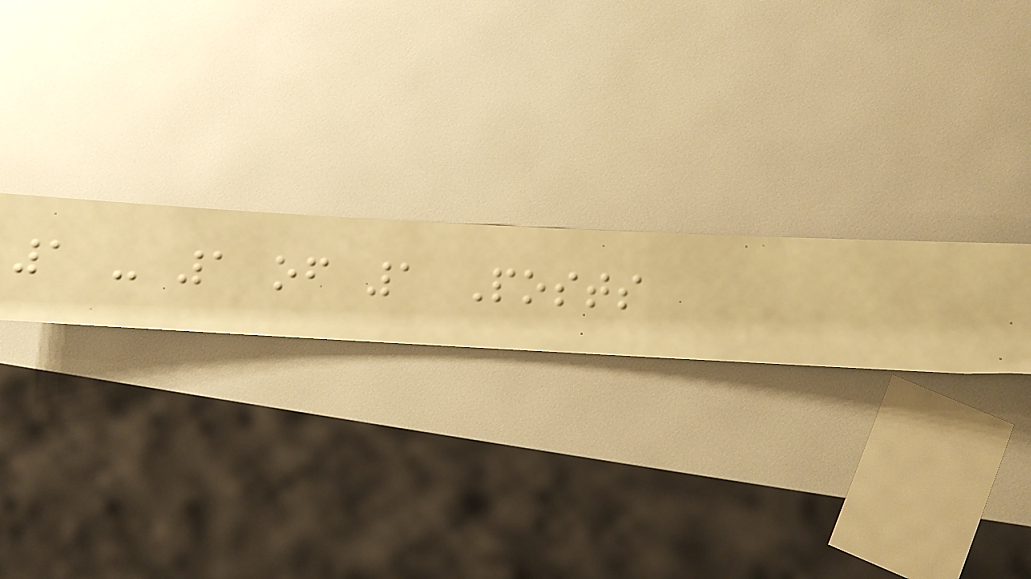1 - 1 of 1 Posts
